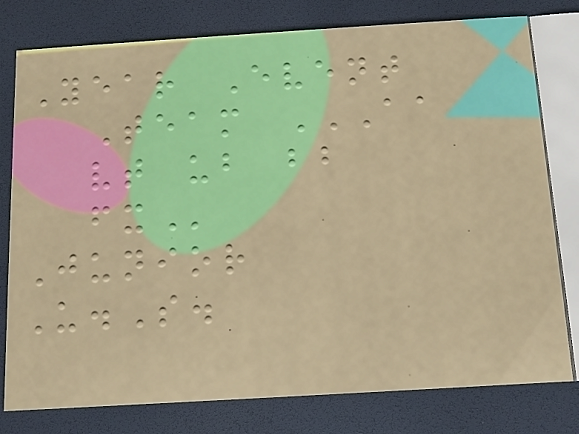Year Event
Team AA
VT UB BB
FX
Junior
U.S.
